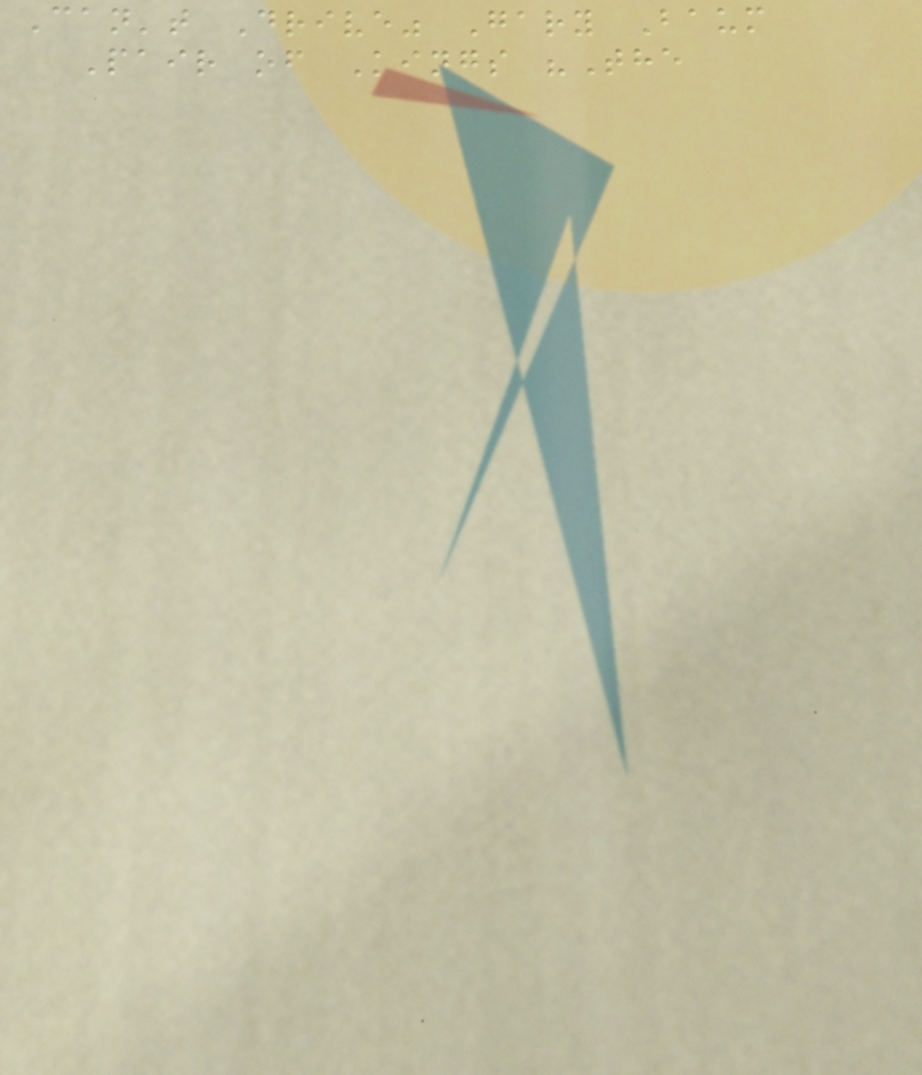Can't Drive" Gary Baum
Pair of Kings "The
